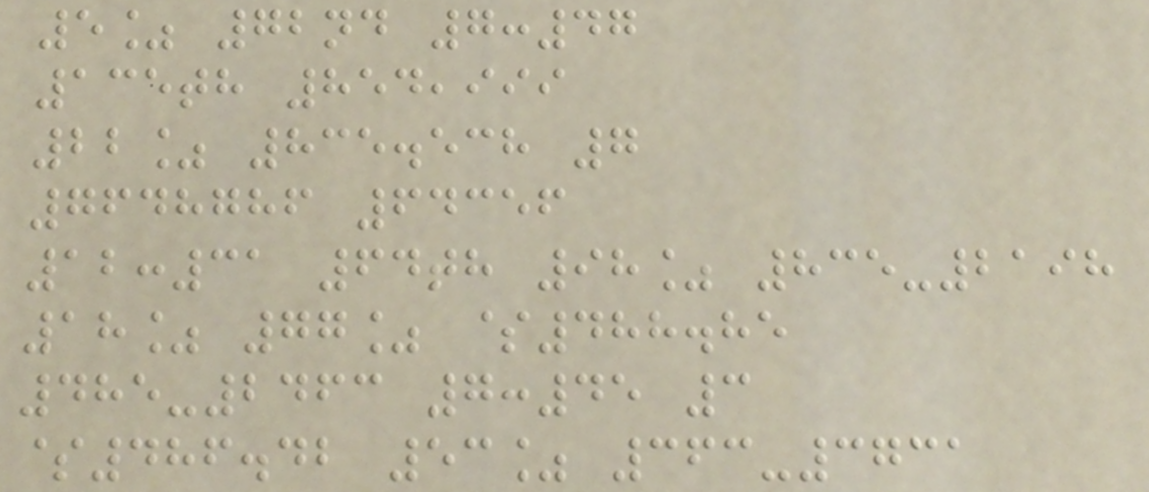5% 72nd 7:47
135th 854,999
22% 835.538 7
7648786 64356
12:31 64th 98% 835-2198
18% 77% $488.85
485-2463 7:45 3
$486.42 53% 363-3731
